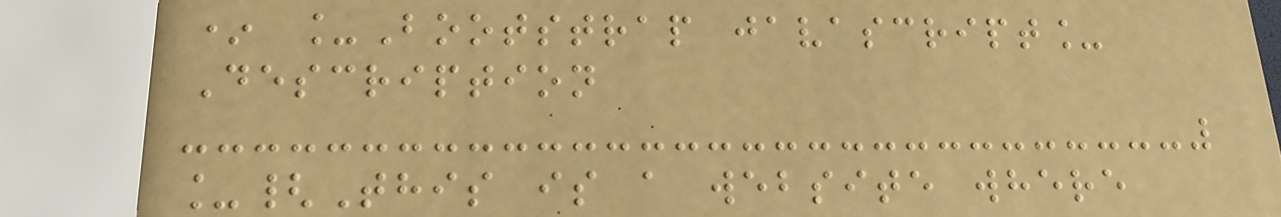* _Bootstrap javascript_
Description
_{This is a website where
